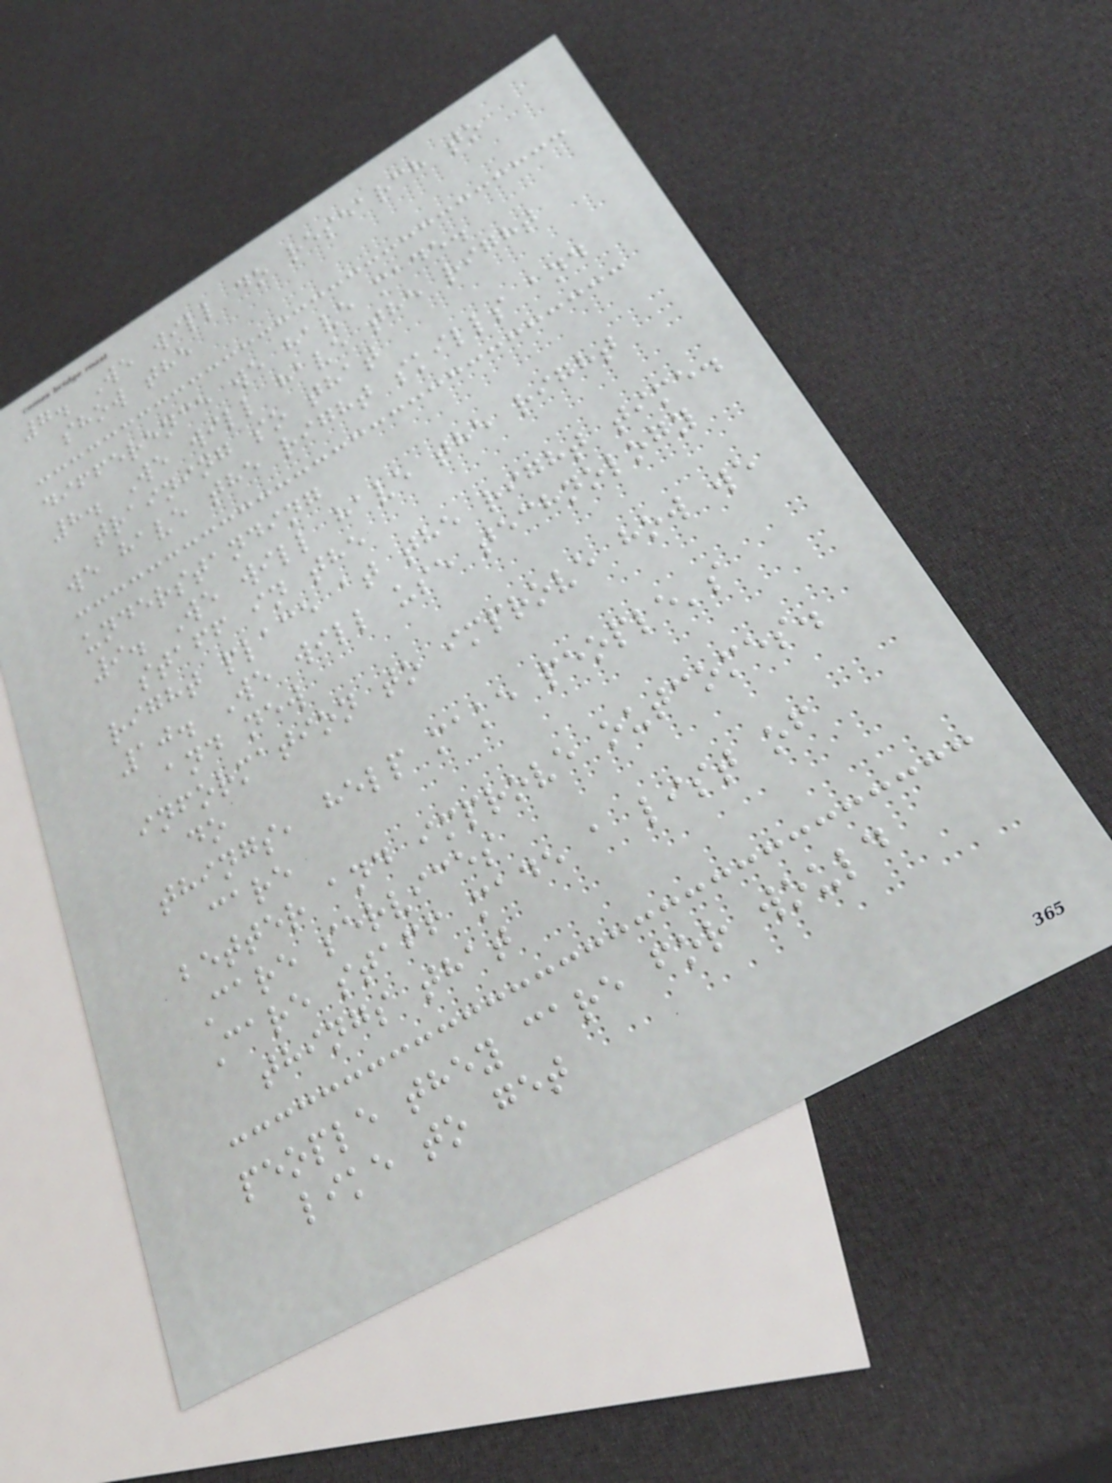7. We will do research to
show the
difference we have made.
8. We will have the right
training so that
we have the right skills and
understanding
9. We will have the right
staff in the
right place at the right time.
10. We will use technology
and new
information to improve how we
do
things, help make people's
care
better and improve outcomes.
Care services
Care staff made a list of
things that
people they care for would
like to get
